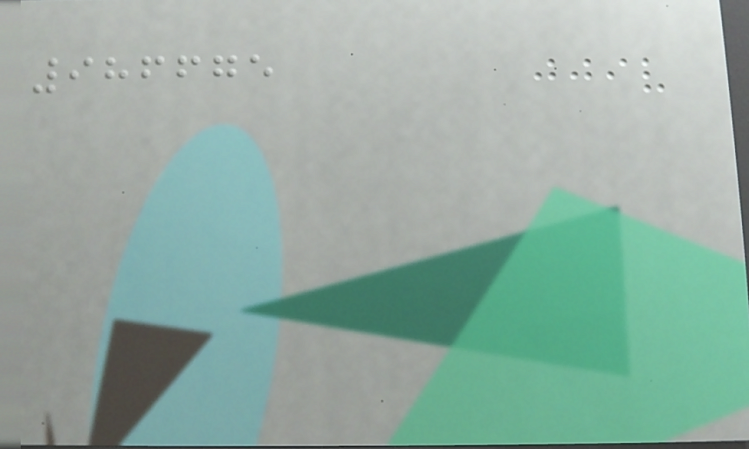986675
